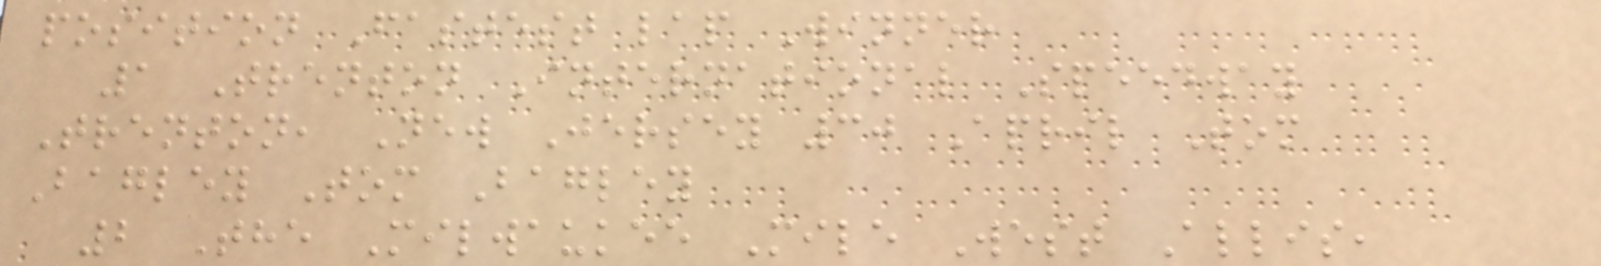position Fastest lap Winner
1 Trenton International Speedway
Trenton, New Jersey 30 April Tom
Bagley Tom Bagley
2 The Milwaukee Mile West Allis,
